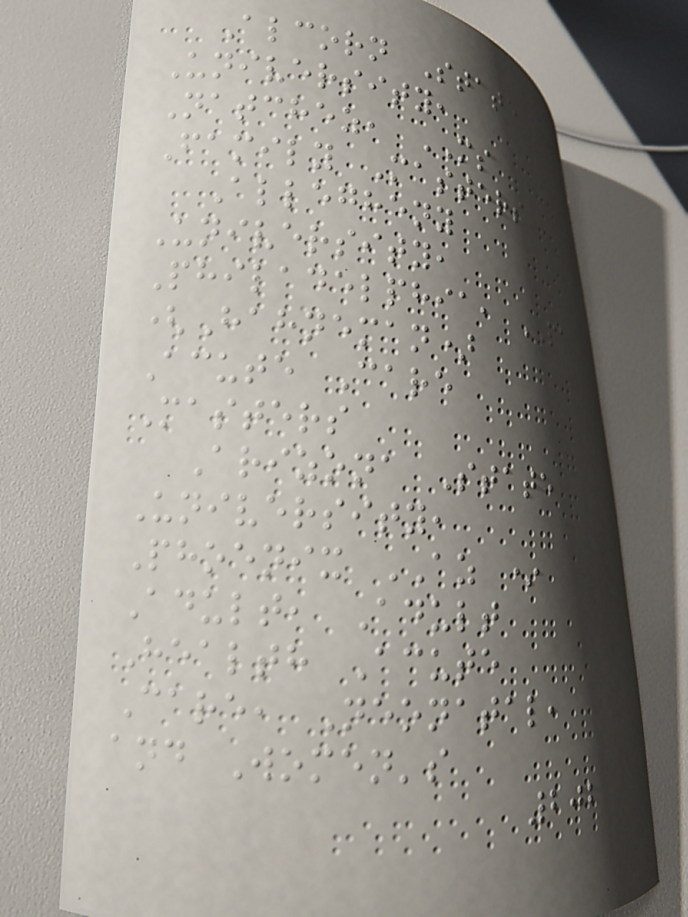Alcorn State
University,
Natchez, MS
Family Masters
Allegheny
University,
Philadelphia, PA
(Hahneman)
Acute Care
Masters
Arizona State
University,
Phoenix AZ *
Adult, Adult
Health Acute
Care, Neonatal,
and Women's
202
